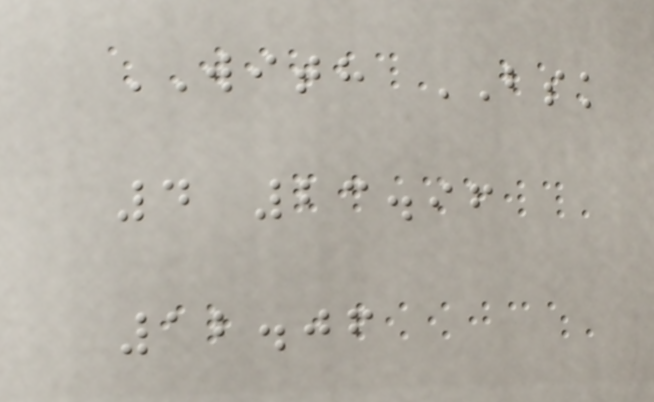WITH BSK
4 23.96
12.06
